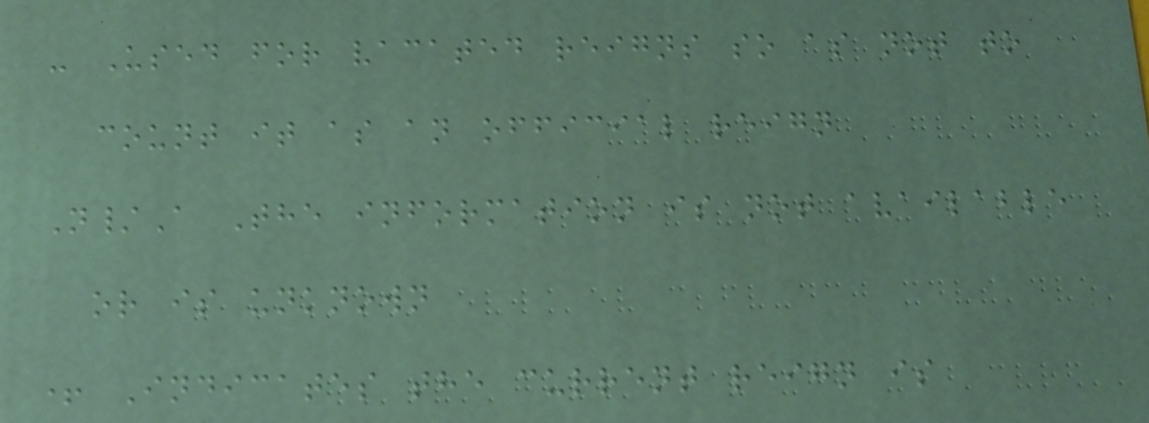- Used for vacated reigns so as not to
count it as an official reign
N/A The information is not available
or is unknown
+ Indicates the current reign is
